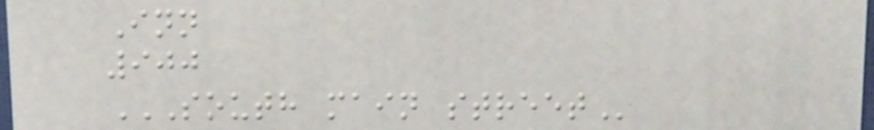Inn
900
SOUTH MAIN STREET
